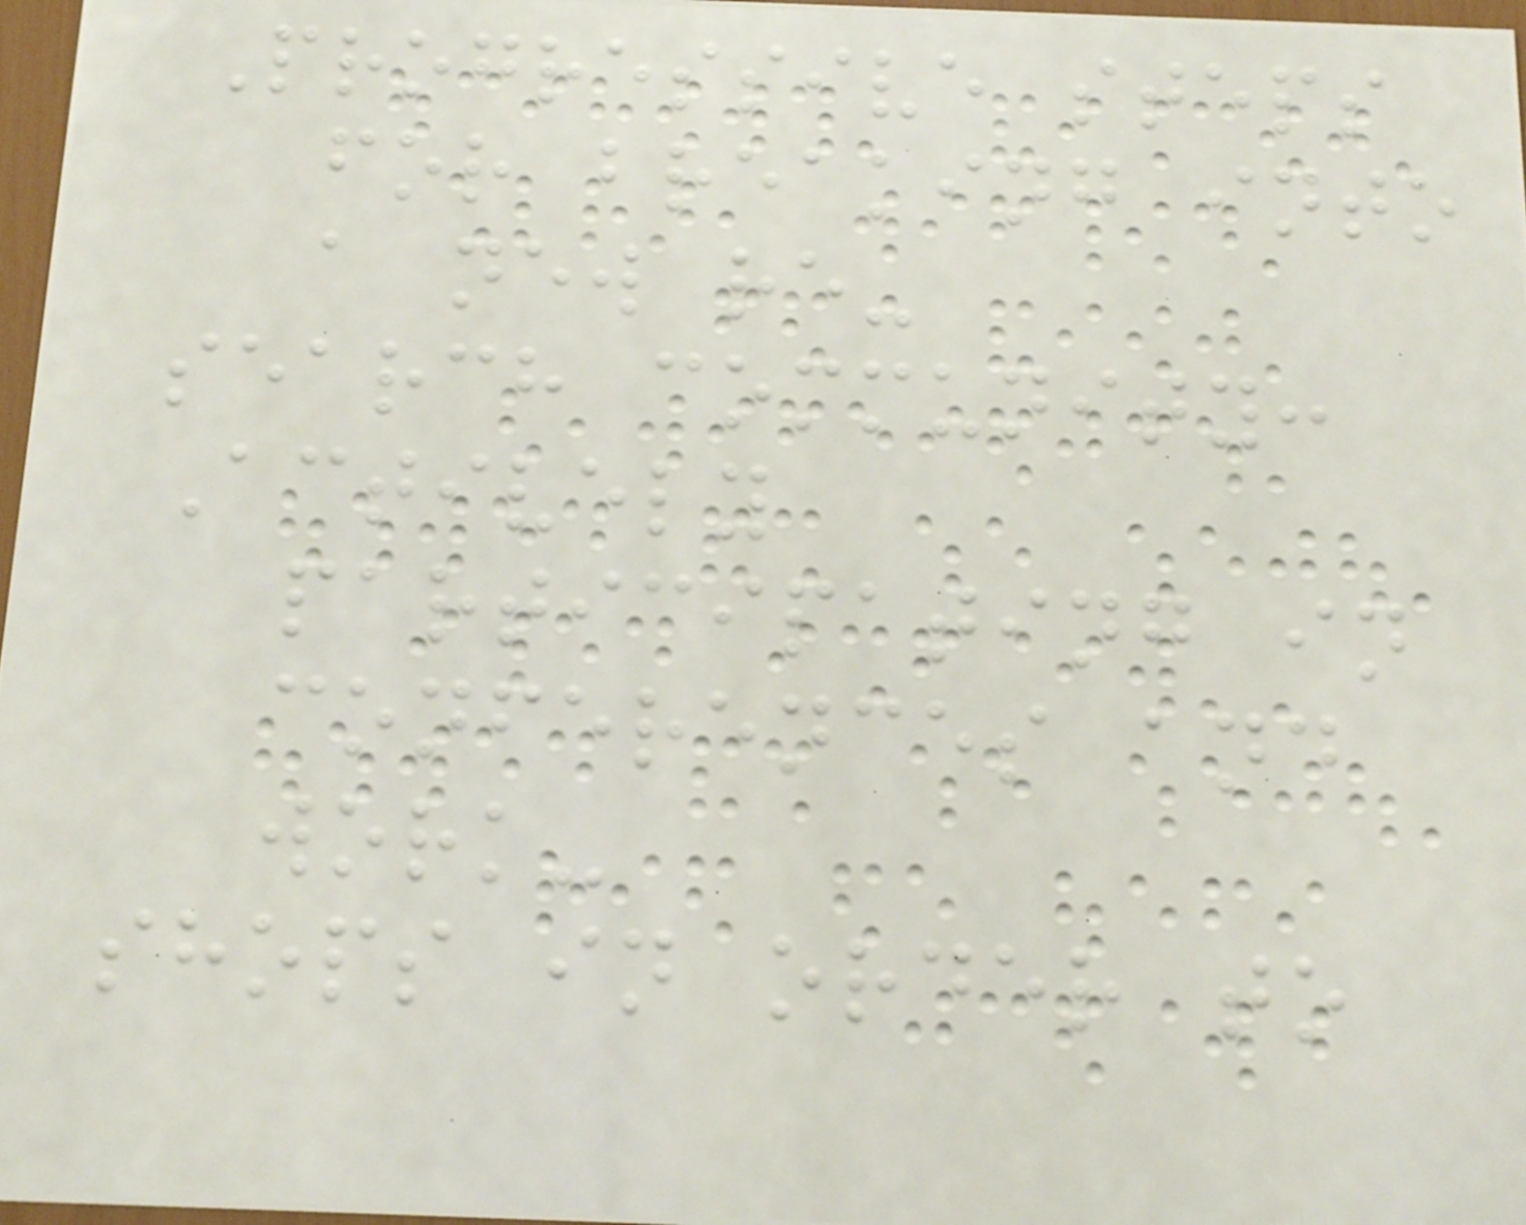Progressive steps
for breaking into
a new re-
search community:
Actively
participating in
conferences and
work-
shops in order to
